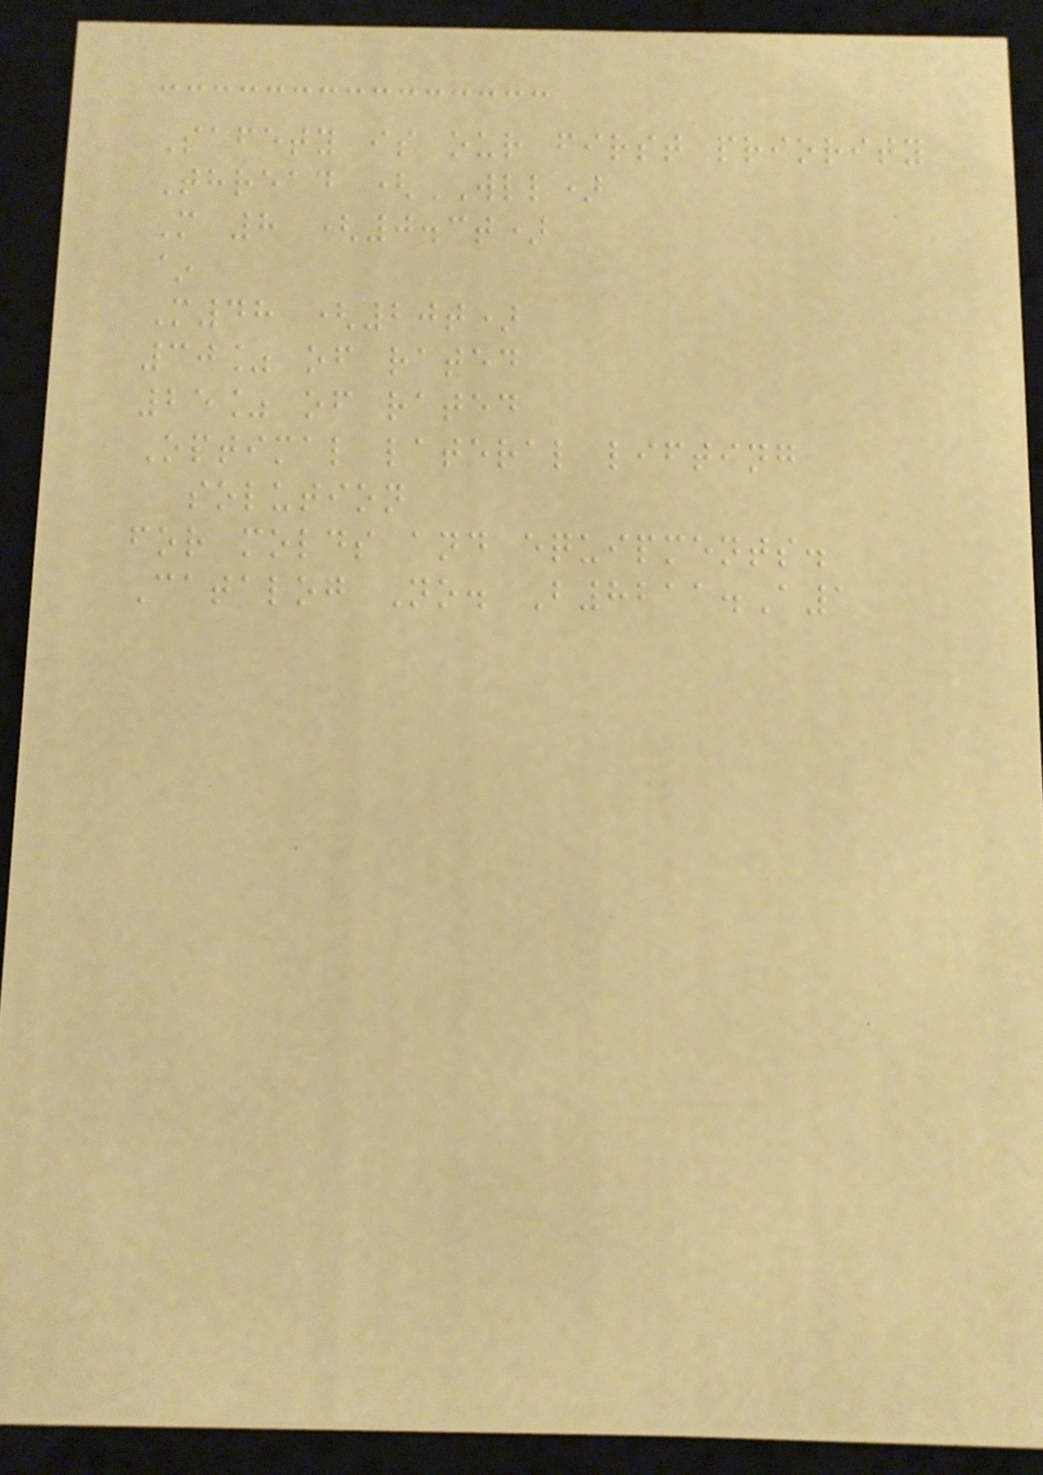Safety is our first priority
Thread (WLL)
M 8 (0.3t)
~
M48 (20t)
30% of rated
25% of rated
Optimal lateral lifting
solution
for molds and equipments.
Catalog No. B8211.A1
